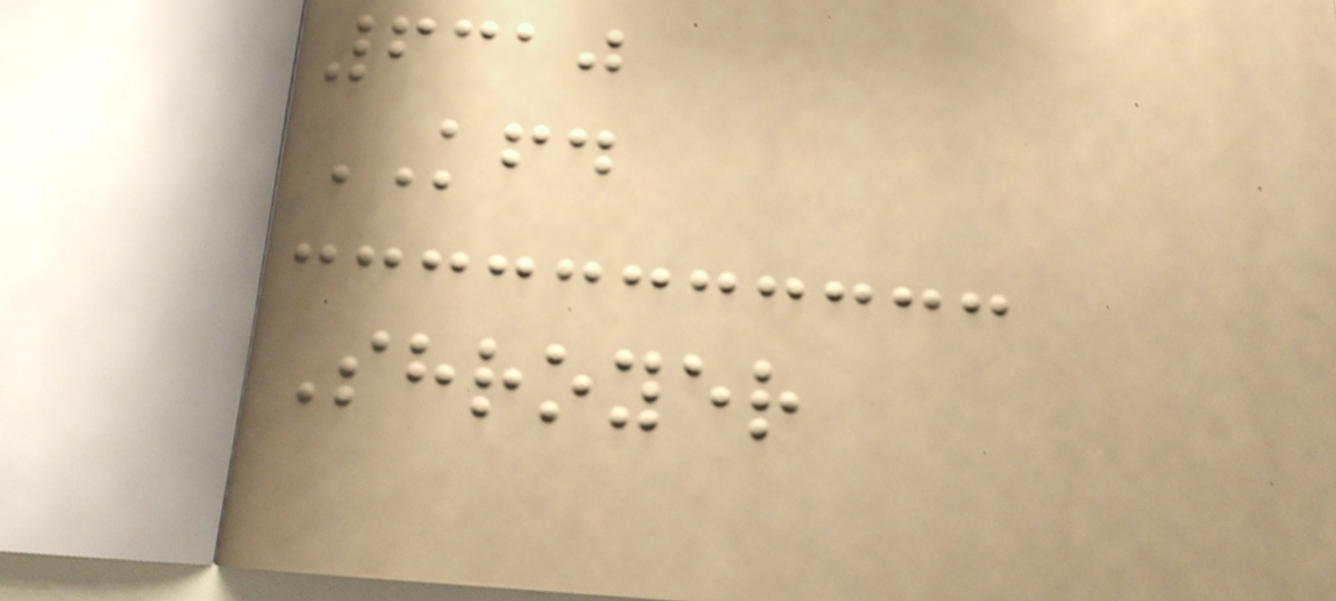6310
KFD
Shroyer
